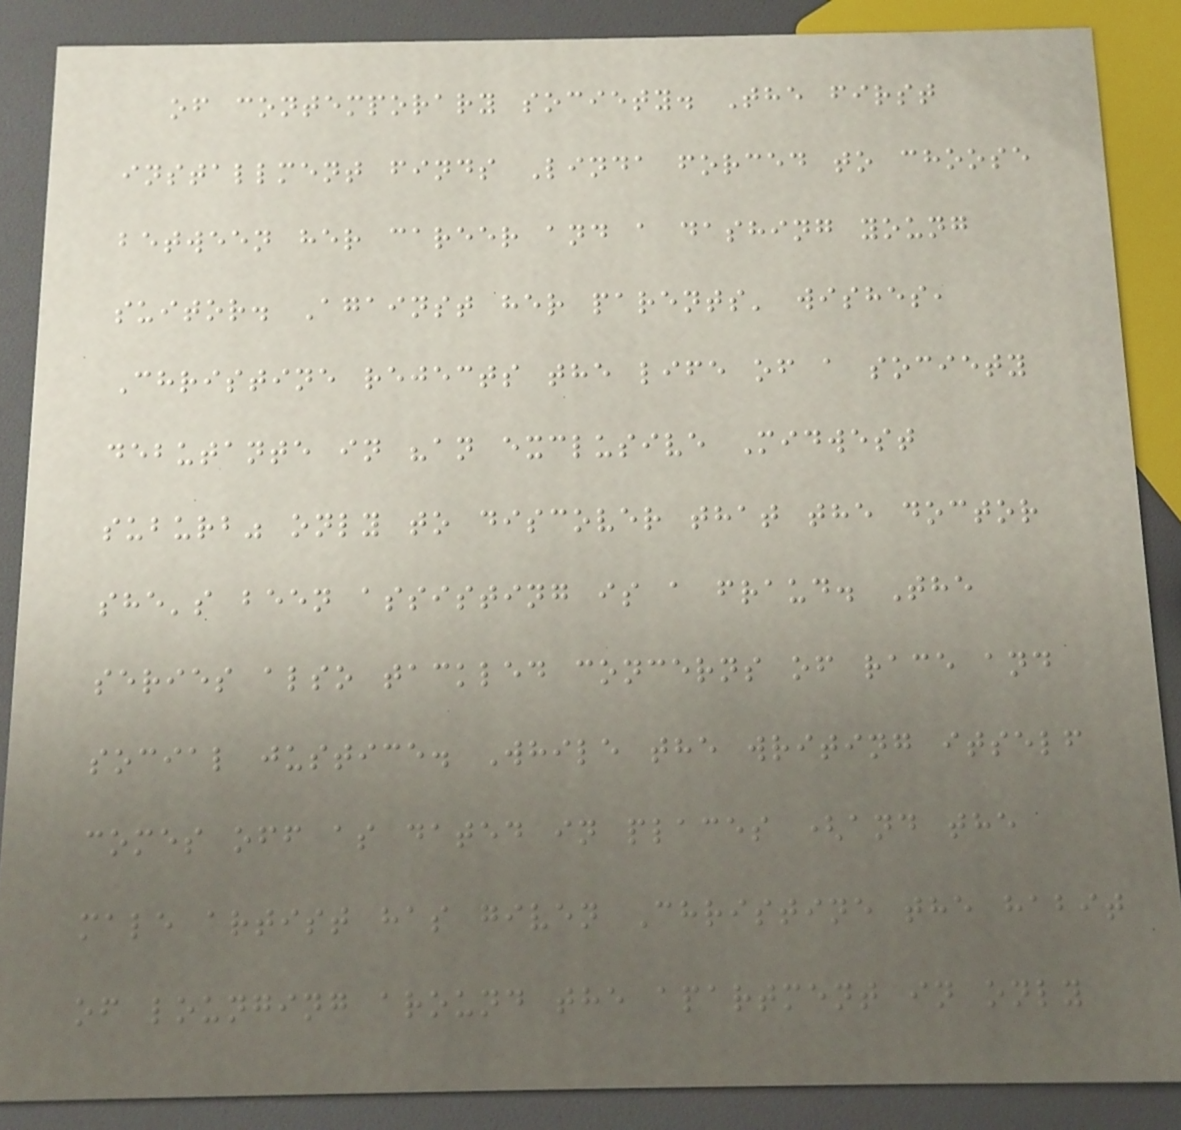of contemporary society. The first
installment finds Linda forced to choose
between her career and a dashing young
suitor. Against her parents' wishes,
Christine rejects the life of a society
debutante in "an exclusive Midwest
suburb" only to discover that the doctor
she's been assisting is a fraud. The
series also tackled concerns of race and
social justice. While the writing itself
comes off as dated in places (and the
male artist has given Christine the habit
of lounging around the apartment in only
